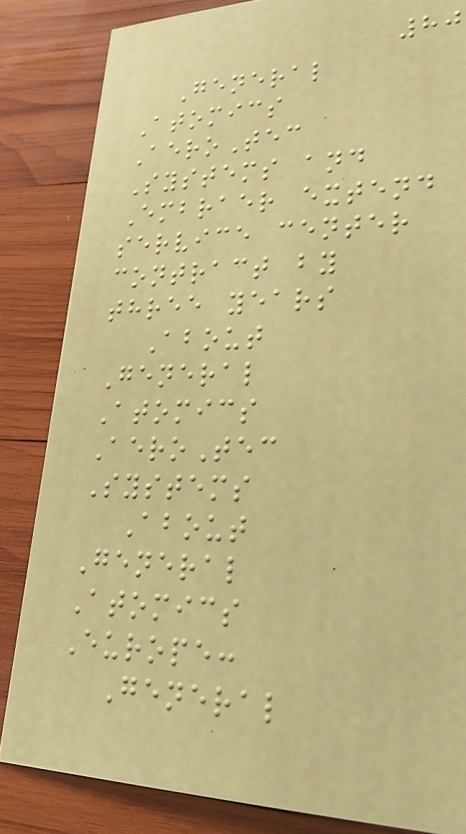80
General
Atomics
AeroTec
Systems and
Embraer extend
service center
contract by
three years
About
General
Atomics
AeroTec
Systems
About
General
Atomics
Europe:
General
